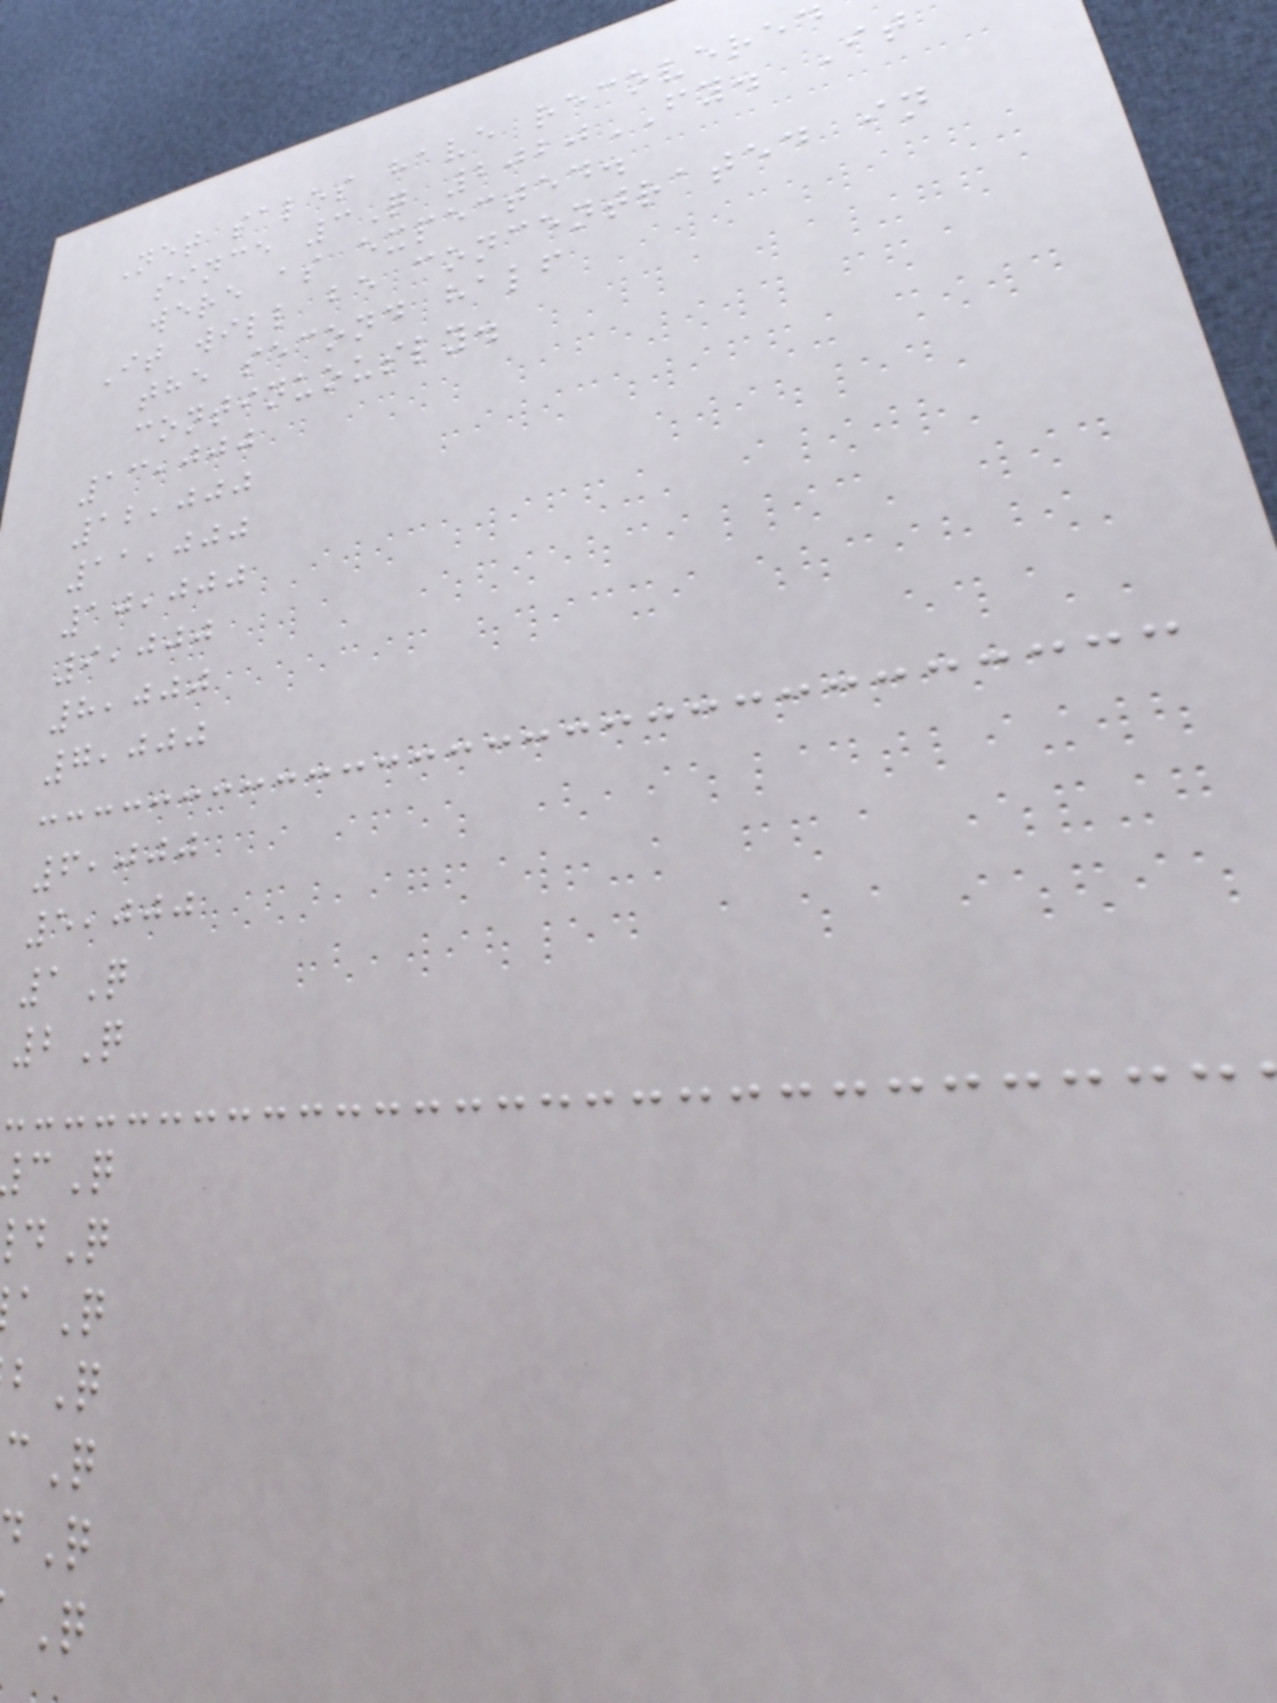Net sales have recovered
since 3Q 2020FY. It
were as expected.
It will be concentrated in
the second half
continuously.
13,000
12,000
11,000
10,000
9,000
8,000
7,000
6,000
5,000
1Q
2Q
